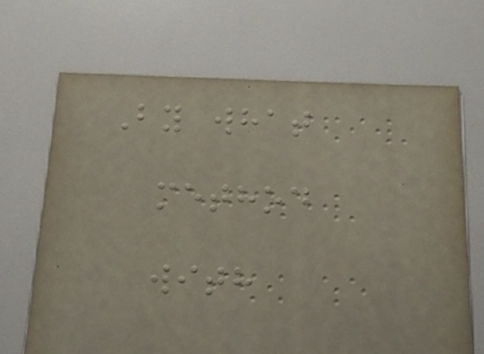By what
method
with
